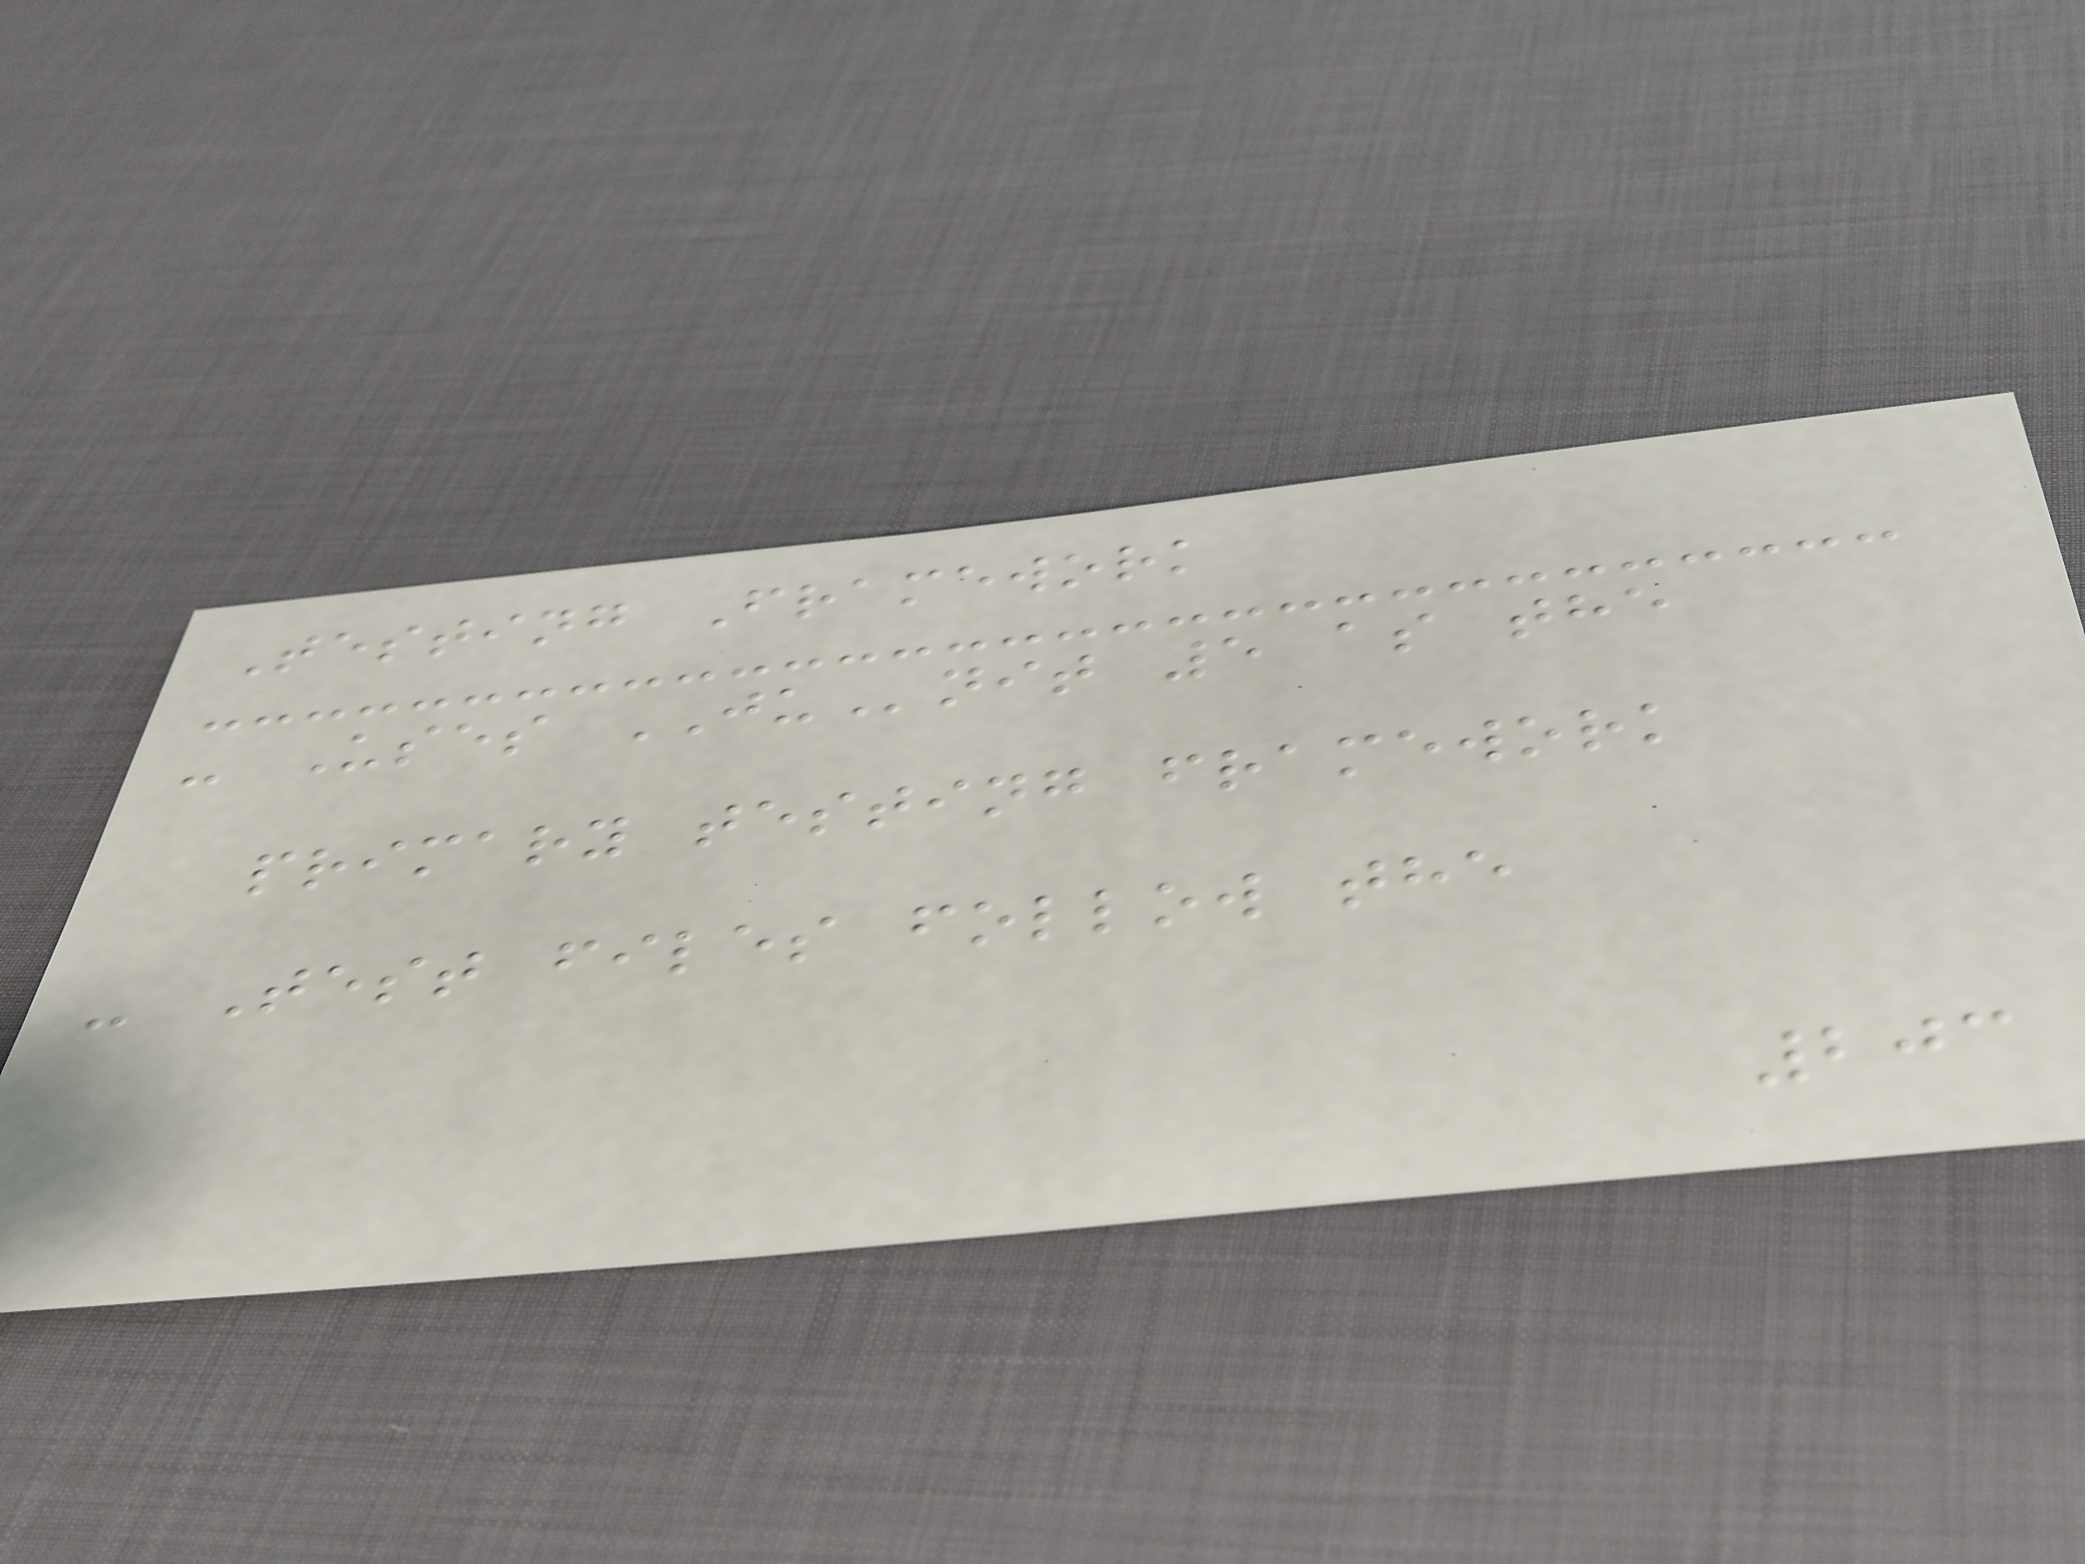Testing Framework
- Uses JUnit 5 as the
primary testing framework
- Test files follow the
203
